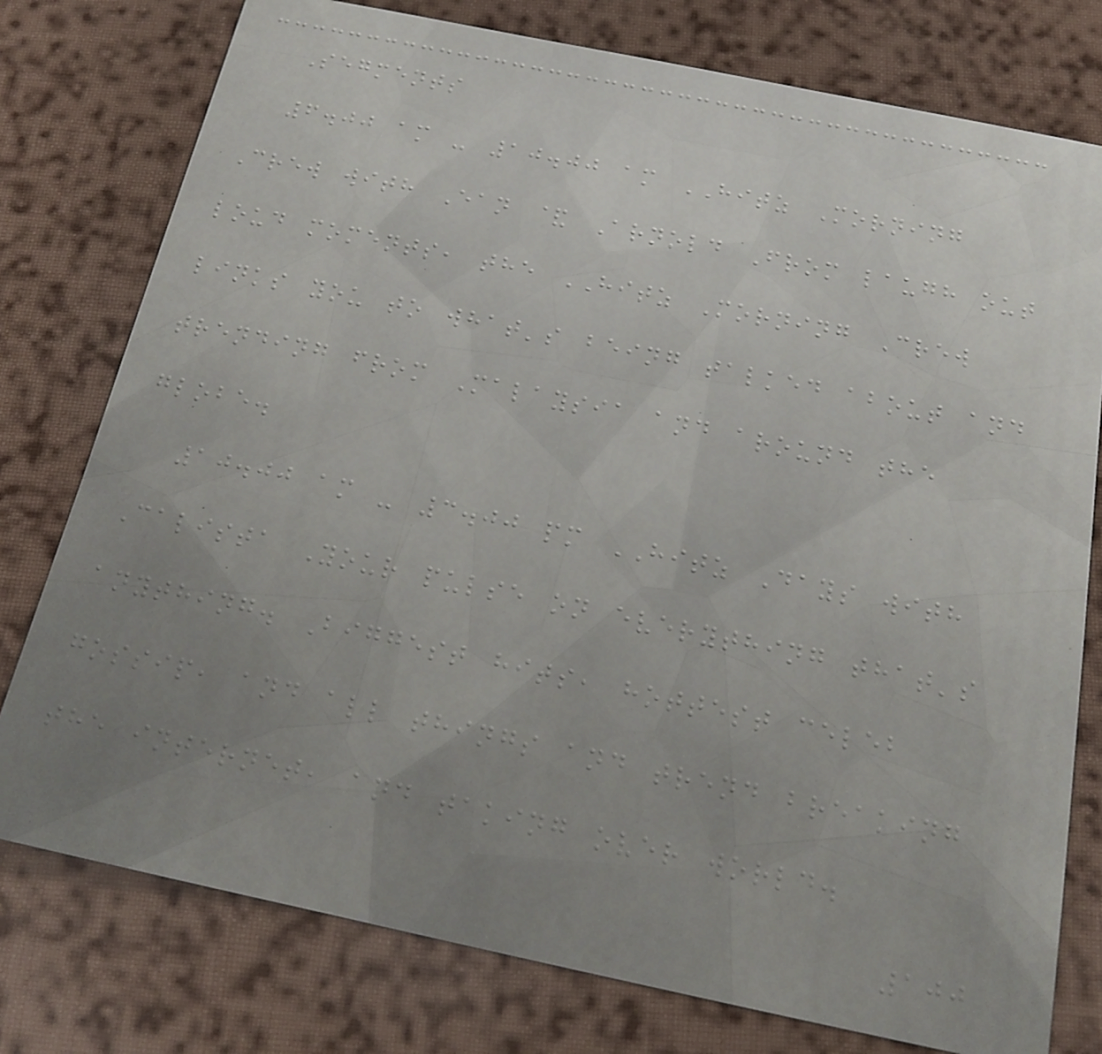Segments
6.00 am - 10.00 am HITZ Morning
Crew with Ean & Arnold From laugh out
loud moments, the HITZ Morning Crew
links you to what's being talked about and
trending from Malaysia and around the
globe.
10.00 am - 3.00 pm HITZ Days with
Calista Your pulse on everything that's
anything. Biggest hits, hottest celeb
gossip, and all things and trend breaking
the internet, and taking over world.
100
